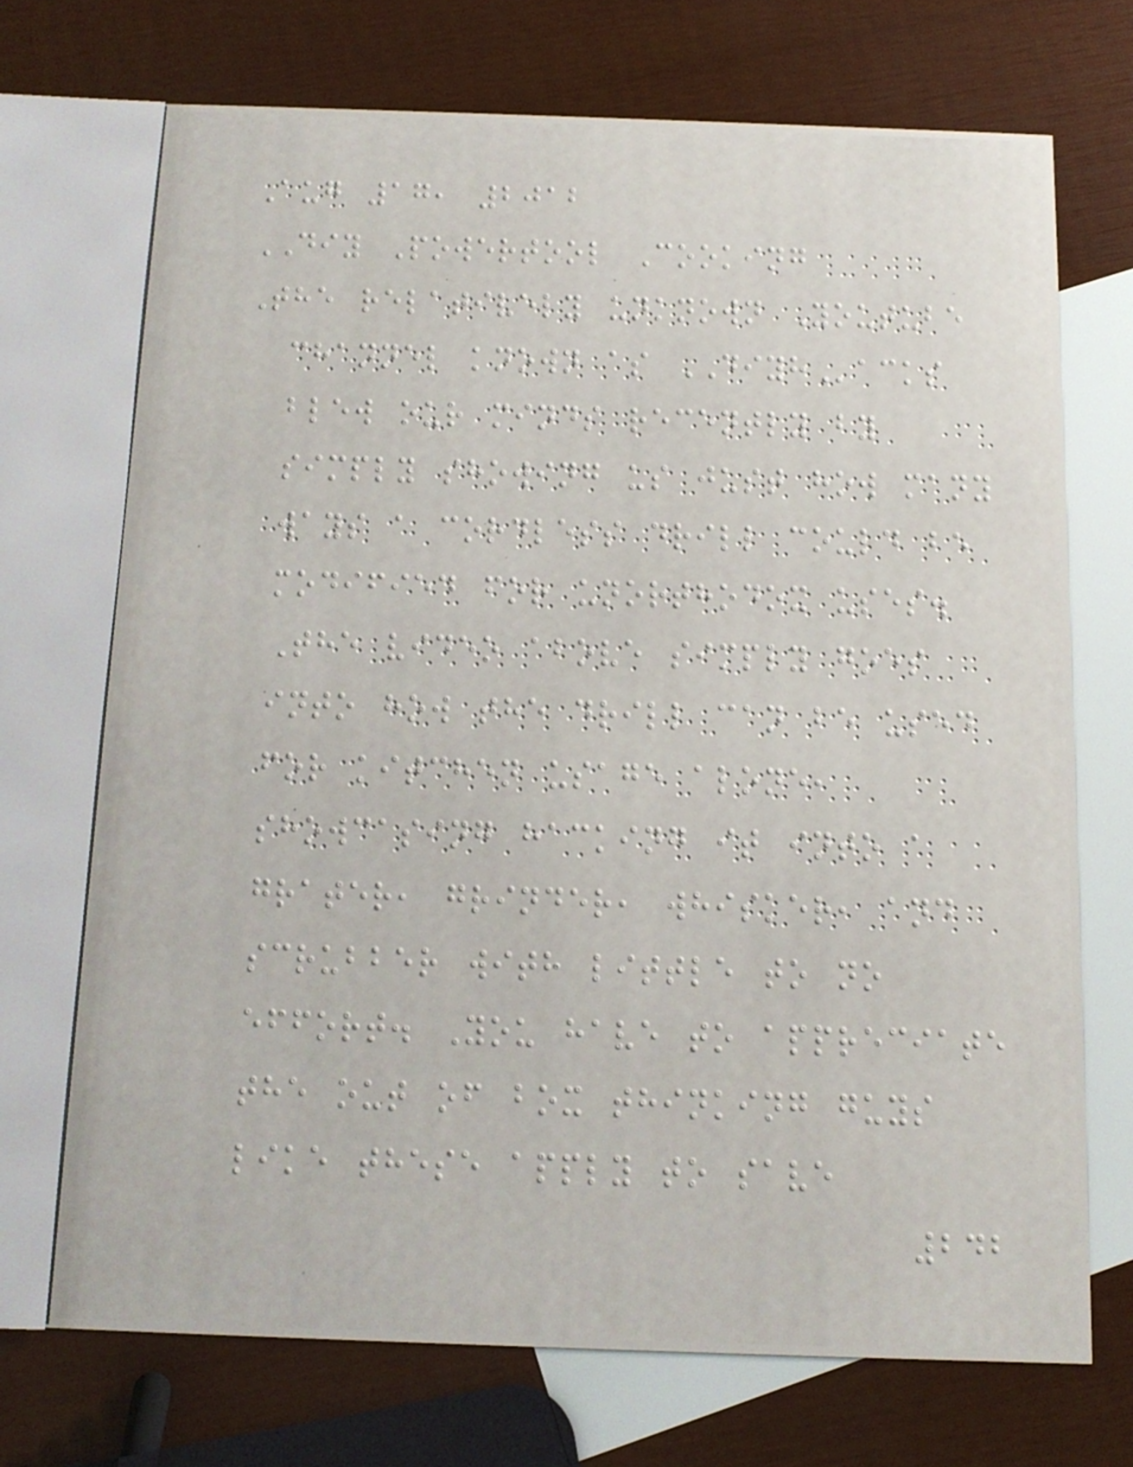Aug 17, 2012
DIY Powertool Cooking
The relatively unknown Youtube
channel known as DIYHacks
blew our minds recently by
simply showing us just how many
ways a cordless drill could be
modified for unorthodox uses.
The video above simply goes
into how the drill can be used
for kitchen usage alone,
showcasing hacking it into a
grater, grinder, whisker, and
scrubber with little to no
effort. You have to appreciate
the out of box thinking guys
like these apply to save
242
